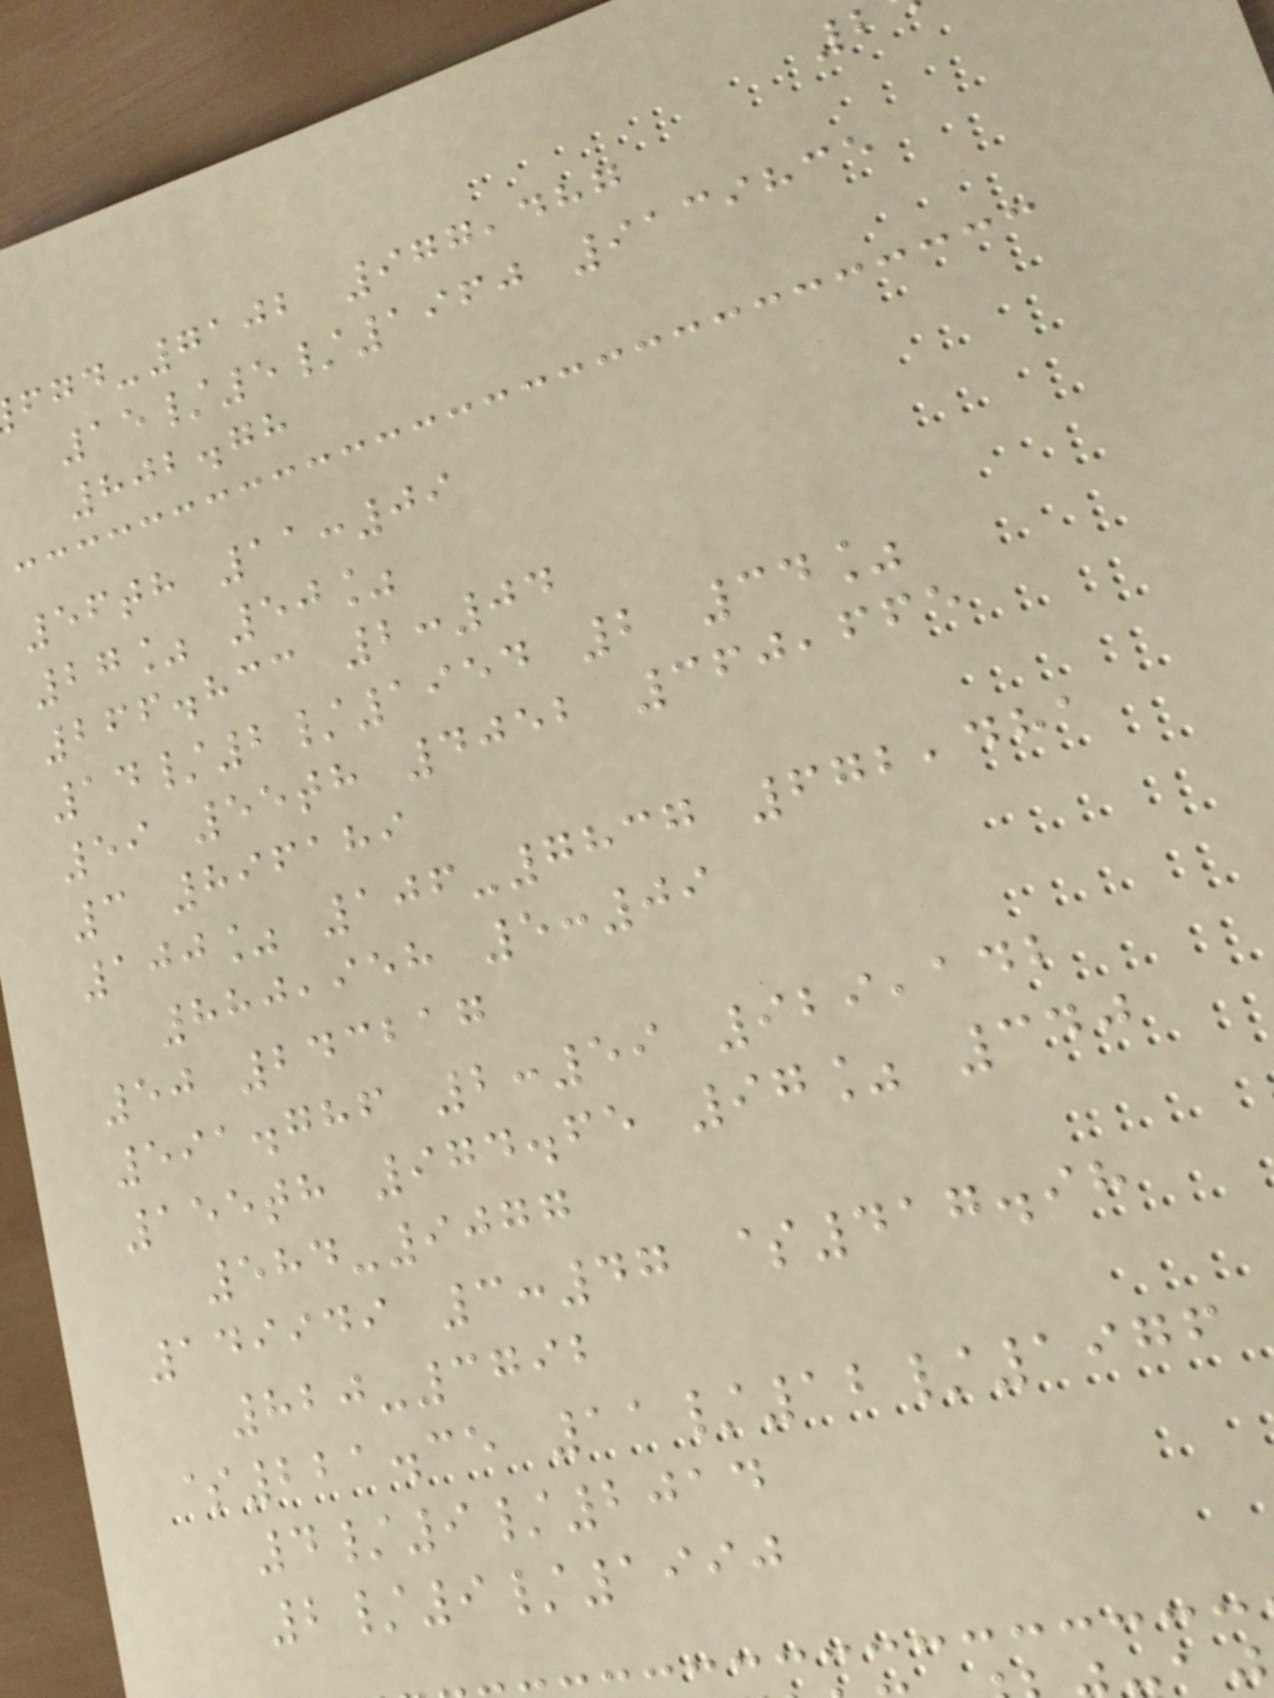-7102 977,487
15/5/1960 9139835
802.78
56th 11:09
27% 50%
266.833 2:04
14/2/1954 2 34%
59 55th 4052 360,665
3 896189
100% 106-7837 672,481
880,958 5:09
50 243217
591.786 2:59 929,142
155th 974.65 97% 340
584-9077
149949 3:47 $417.98
820-3792
$221.35 11/12/1976
4/9/2014
2/9/1990
